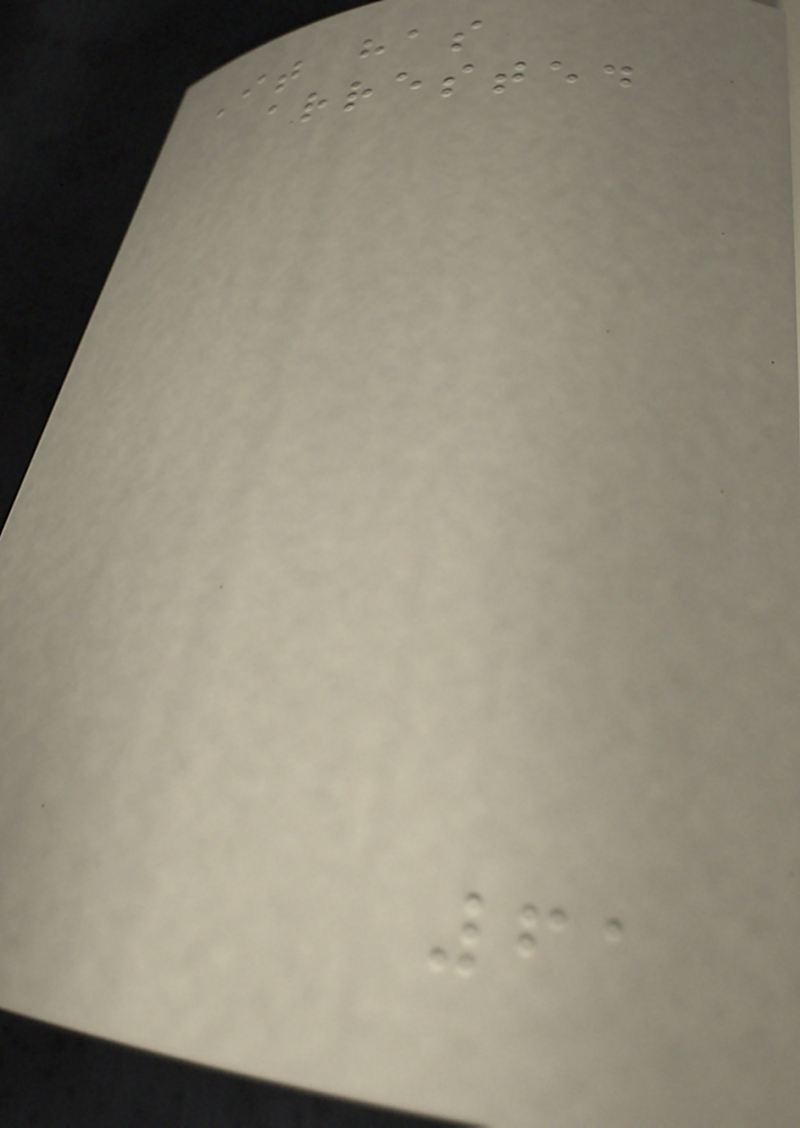It has
arrested
61
